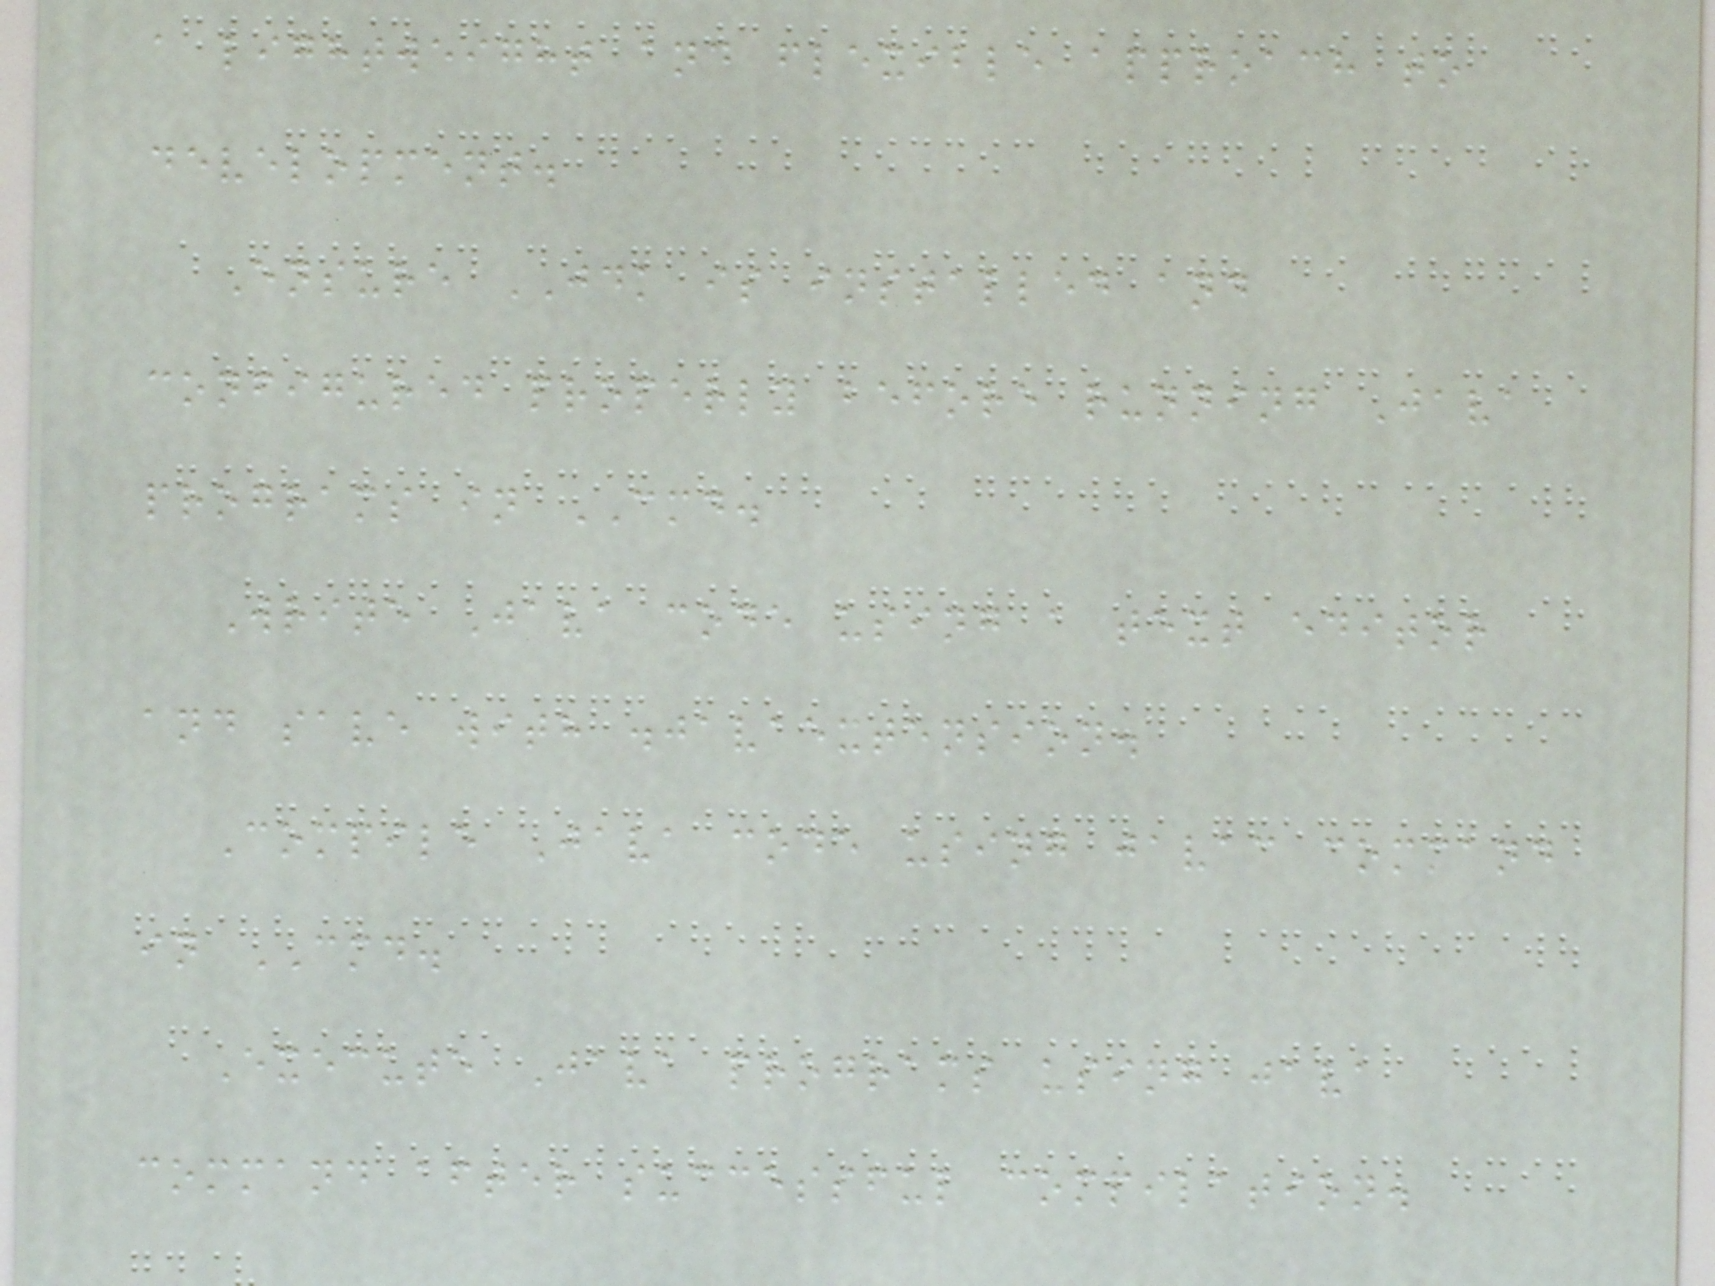a lightweight and flexible approach to
development.
Ensure JDK is installed and
configured properly before running Java
programs in CMD.
Write Java code using a text editor
and save with .javaextension.
Compile Java code using javac command
in CMD.
Execute Java programs using java
command after successful compilation.
